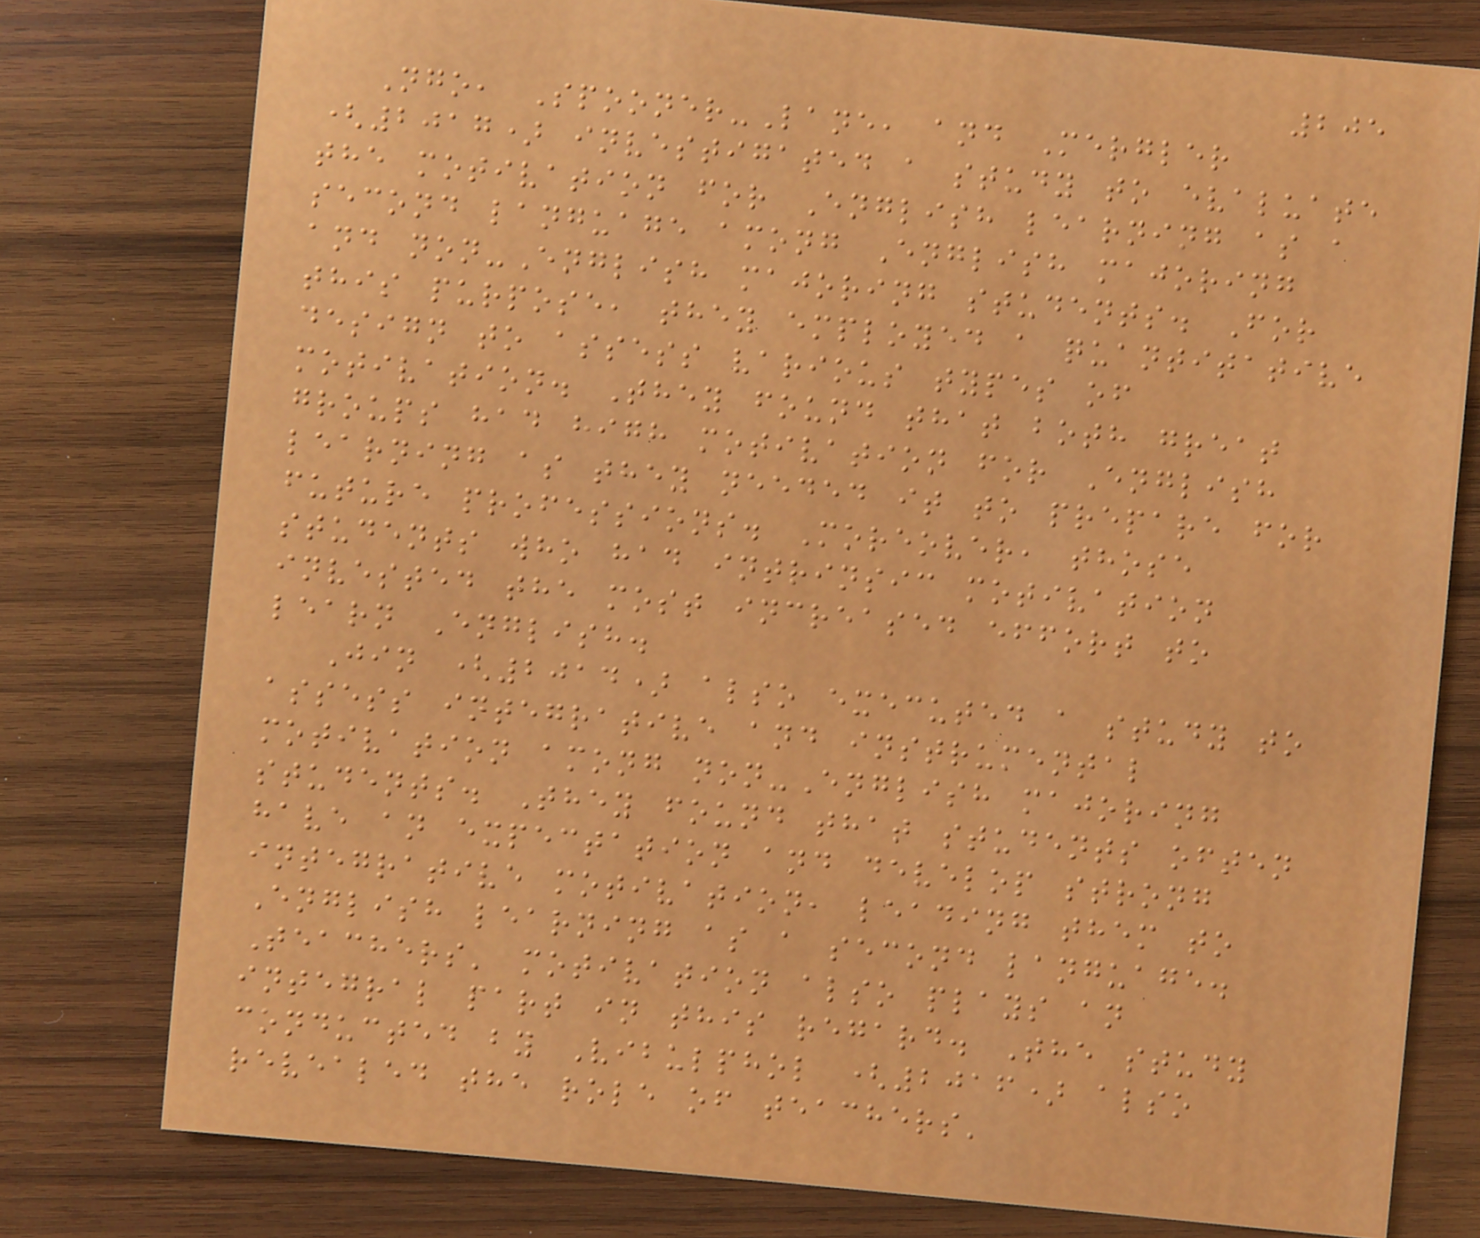205
Ngo, Spooner-Lane, and Mergler
(2017) investigated a study to evaluate
the motivation for English learning as a
second language among English majoring
and non-English majoring students. For
this purpose, they employed a quantitative
design to assess various types of
motivation. They found that both great
groups had high motivation for English
learning as they needed it to prepare for
future professions. Moreover, those
students who had intrinsic motivation
invested the most increased effort to
learn English.
Jin (2014) also executed a study to
assess integrative and instrumental
motivation among non-English majoring
students. They found that students often
have an expectation and develop strong
integrative motivation, leading them to
English learning as a second language.
Teachers' motivation also plays an
integral part in this regard. The study
conducted by Vibulphol (2016) also
revealed the role of teachers'
